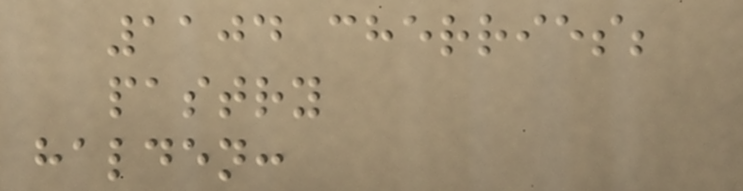1104 cherries;
pastry
halden:
